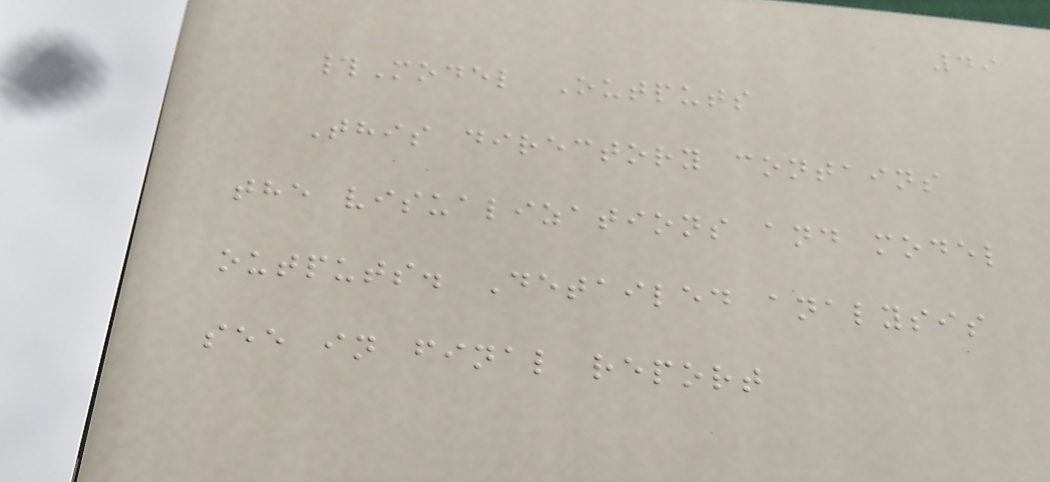49
#Model Outputs
This directory contains
the visualizations and model
outputs. Detailed analysis
see in final report
